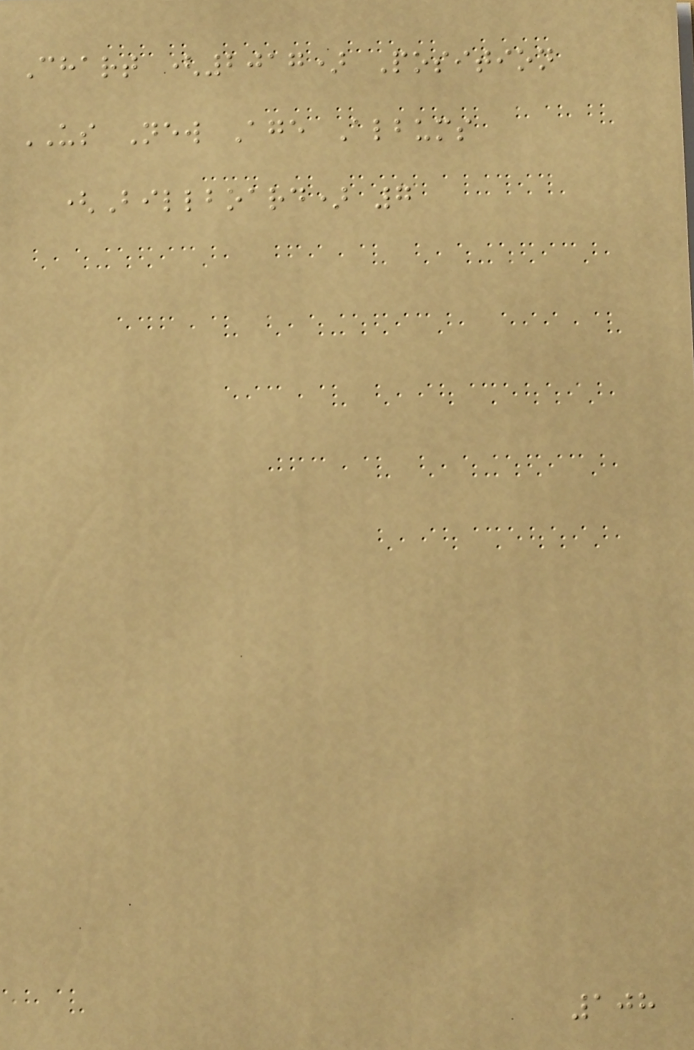Chart (2017) Position
US New Age Albums
(Billboard) 7
108
